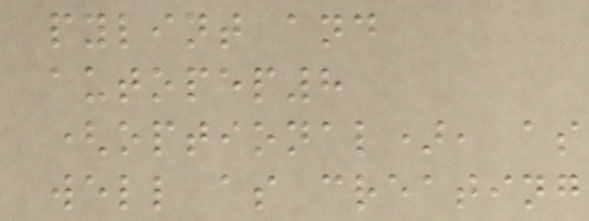pylint and
autopep8
(optional), as
well as creating
